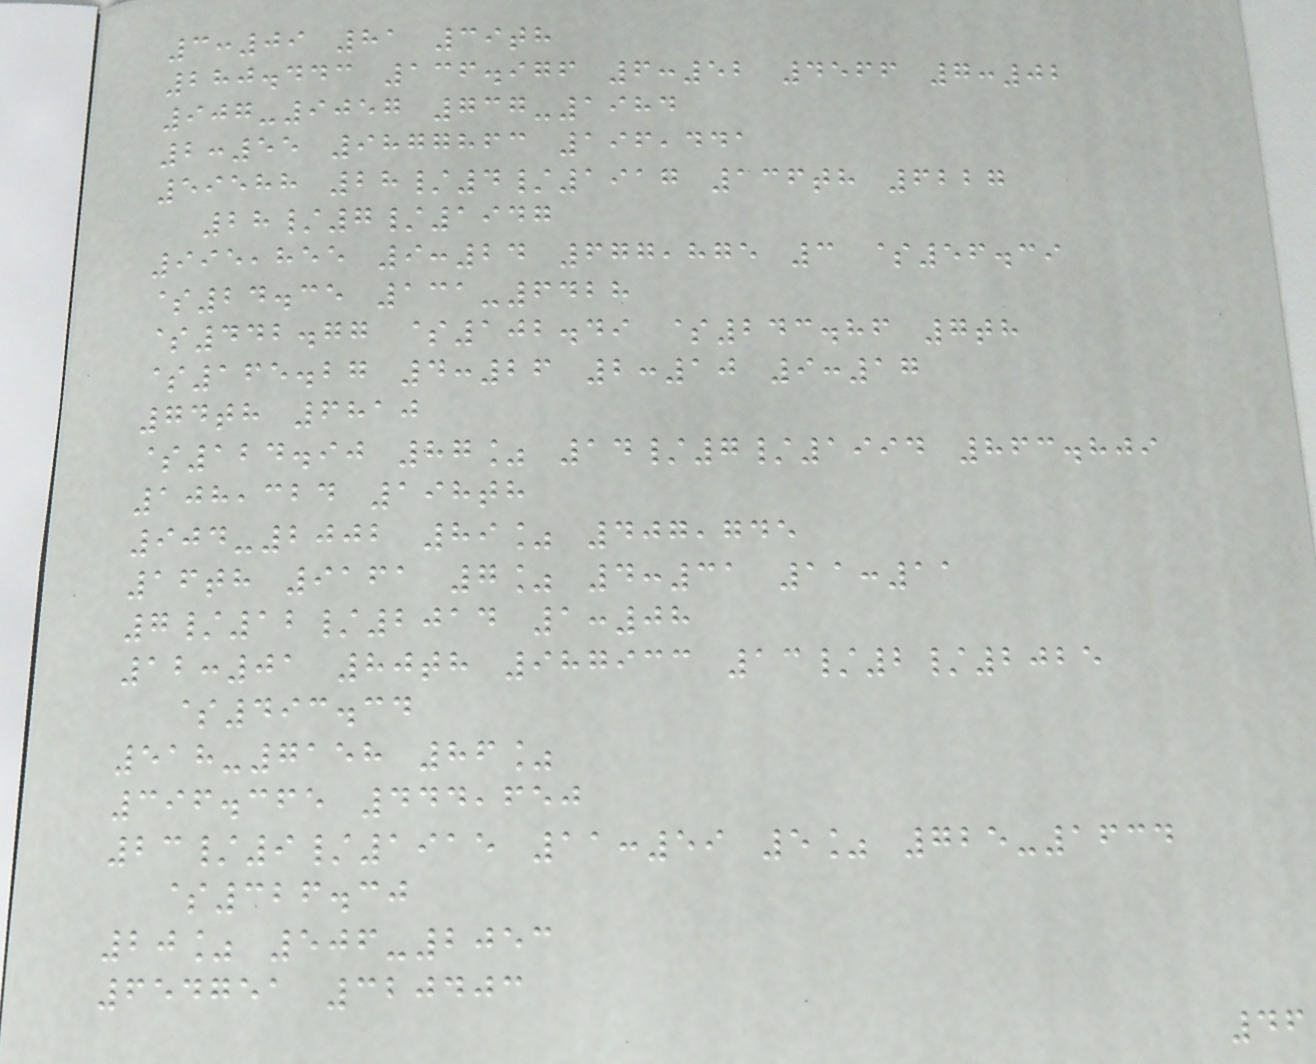3:09 81 39th
280.443 136.976 6:52 4566 7:02
907-9057 737-1984
2:55 9877863 196,441
59588 28/4/1917 136th 6227
28/7/1947
995,855 9:24 677,875 3 $56.39
$24.35 131-6428
$442.77 $102.49 $243.86 7th
$165.27 4:26 2:10 9:17
74th 6810
$124.90 87% 14/7/1994 863.809
108,324 198th
904-2002 89% 407,745
16th 9161 7% 4:31 11:11
7/12/2014 1:08
12:01 80th 987933 13/2/2025
$493.34
518-7158 86%
396.365 444,650
23/9/1915 11:59 5% 725-1634
$326.30
20% 506-2053
654751 320403
46
